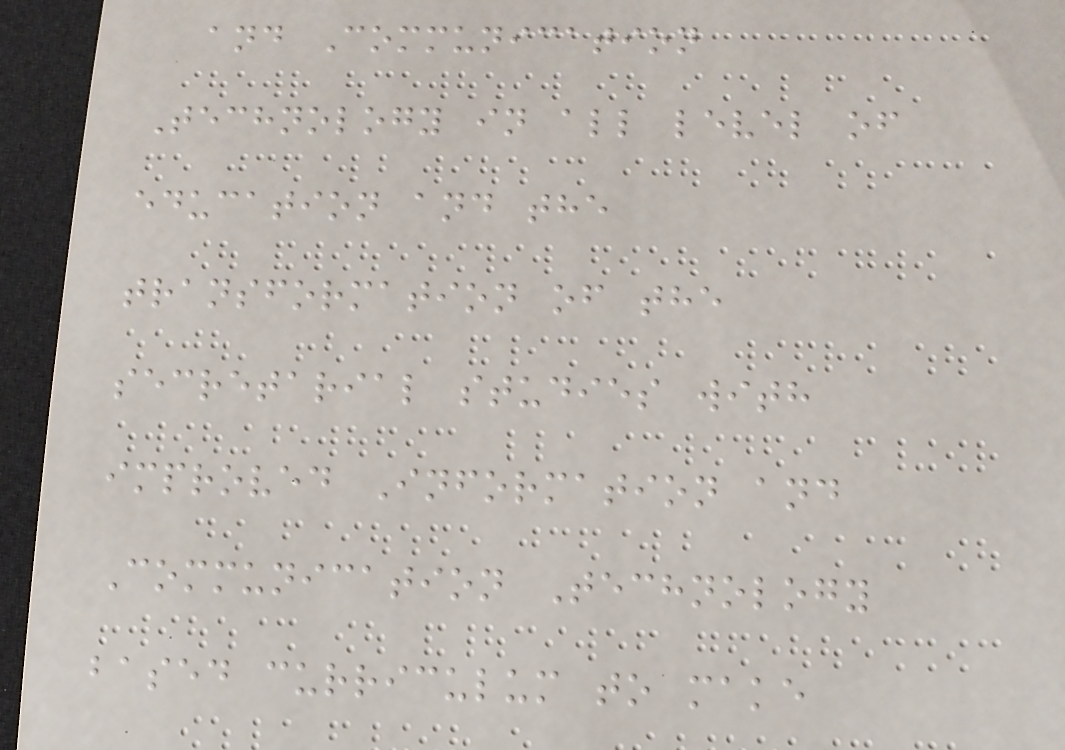and Communication
Technology in all level of
education and the
transformation of the
secretarial studies with
improved Information and
Communication Technology
based curriculum to make
